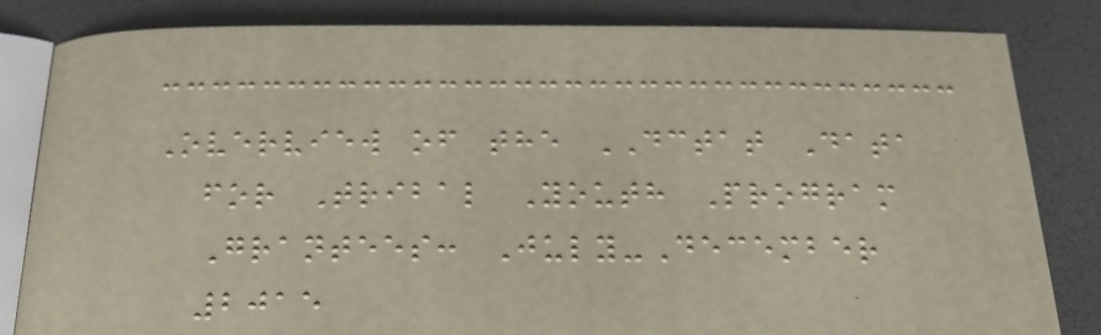Overview of the DCTAT Data
for Tribal Youth Program
Grantees: July-December
2015
